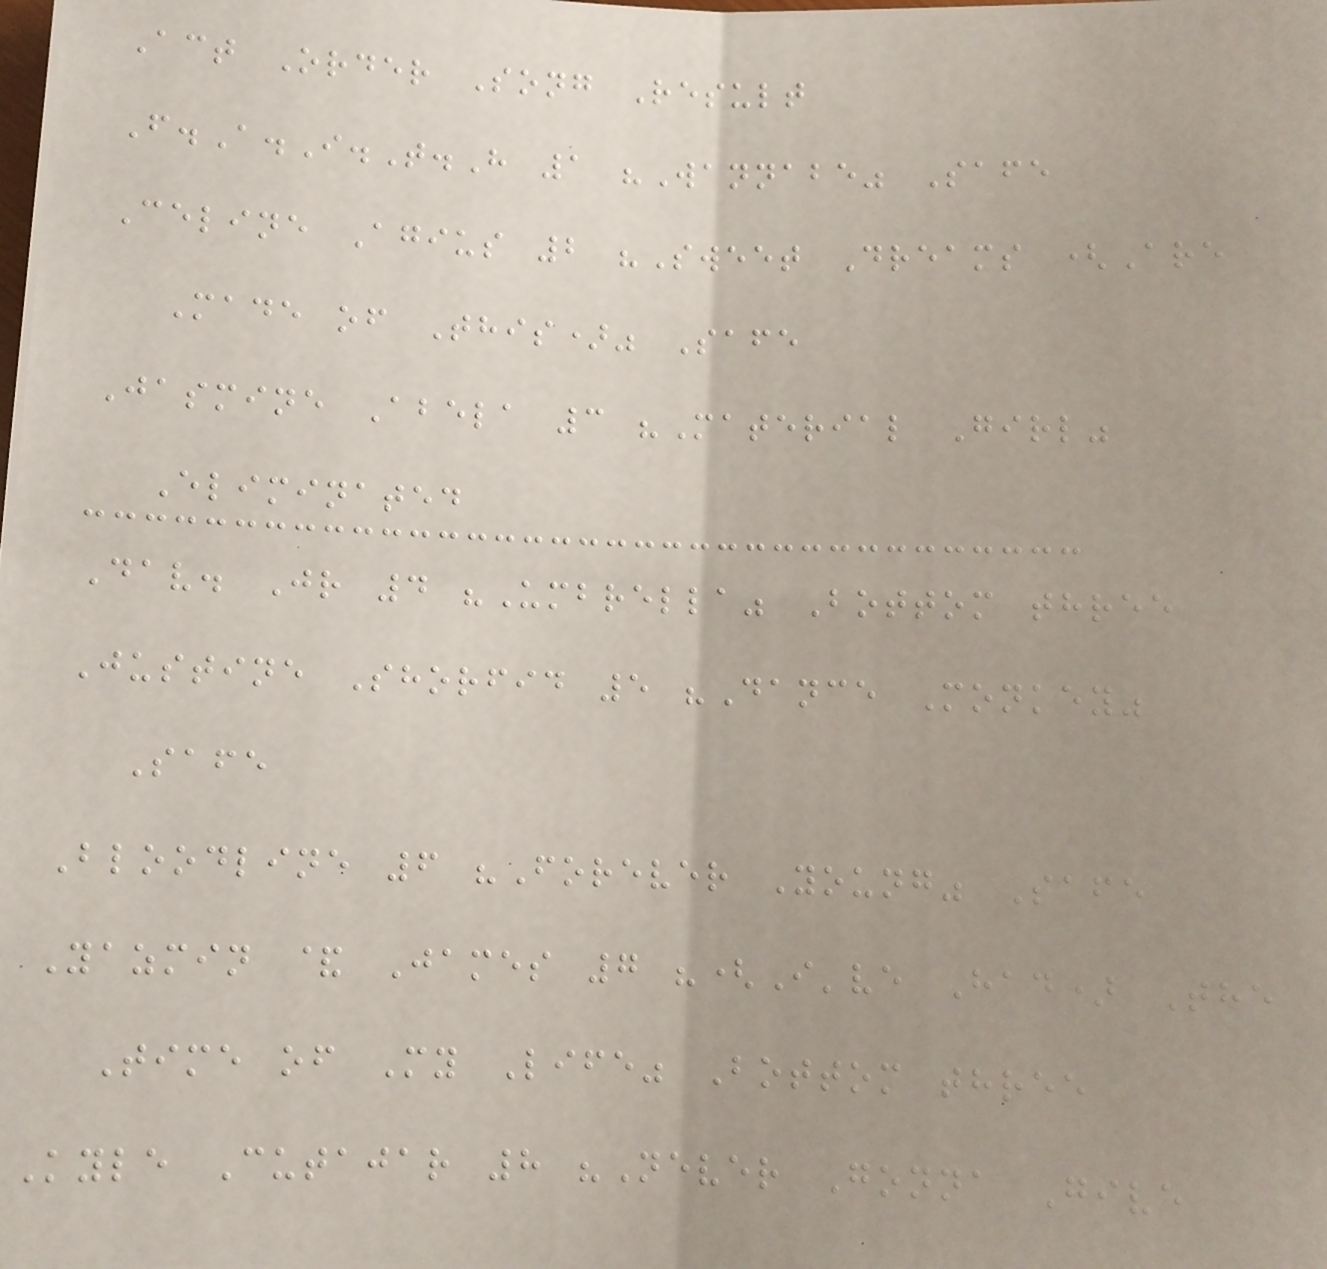Act Order Song Result
F.A.I.T.H 1 "Wannabe" Safe
Celine Agius 2 "Sweet Dreams (Are
Made of This)" Safe
Jasmine Abela 3 "Material Girl"
Eliminated
Dav. Jr 4 "Umbrella" Bottom three
Justine Shorfid 5 "Dance Monkey"
Safe
Bloodline 6 "Forever Young" Safe
Yazmin & James 7 "(I've Had) The
Time of My Life" Bottom three
Kyle Cutajar 8 "Never Gonna Give
